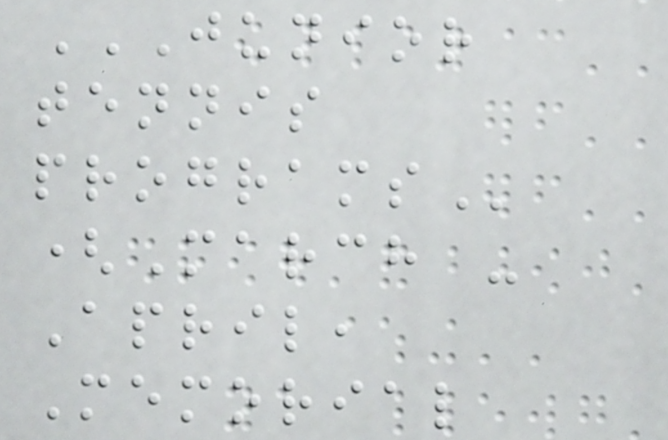JUNIOR
TENNIS
PROGRAMS
(March -
April,
Memorial
